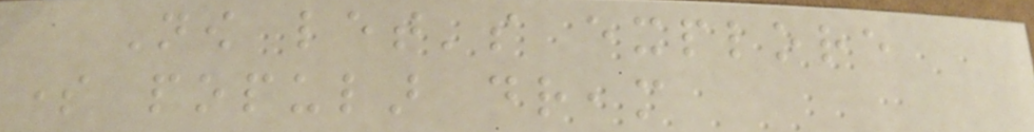Now let's explore
some popular dream
